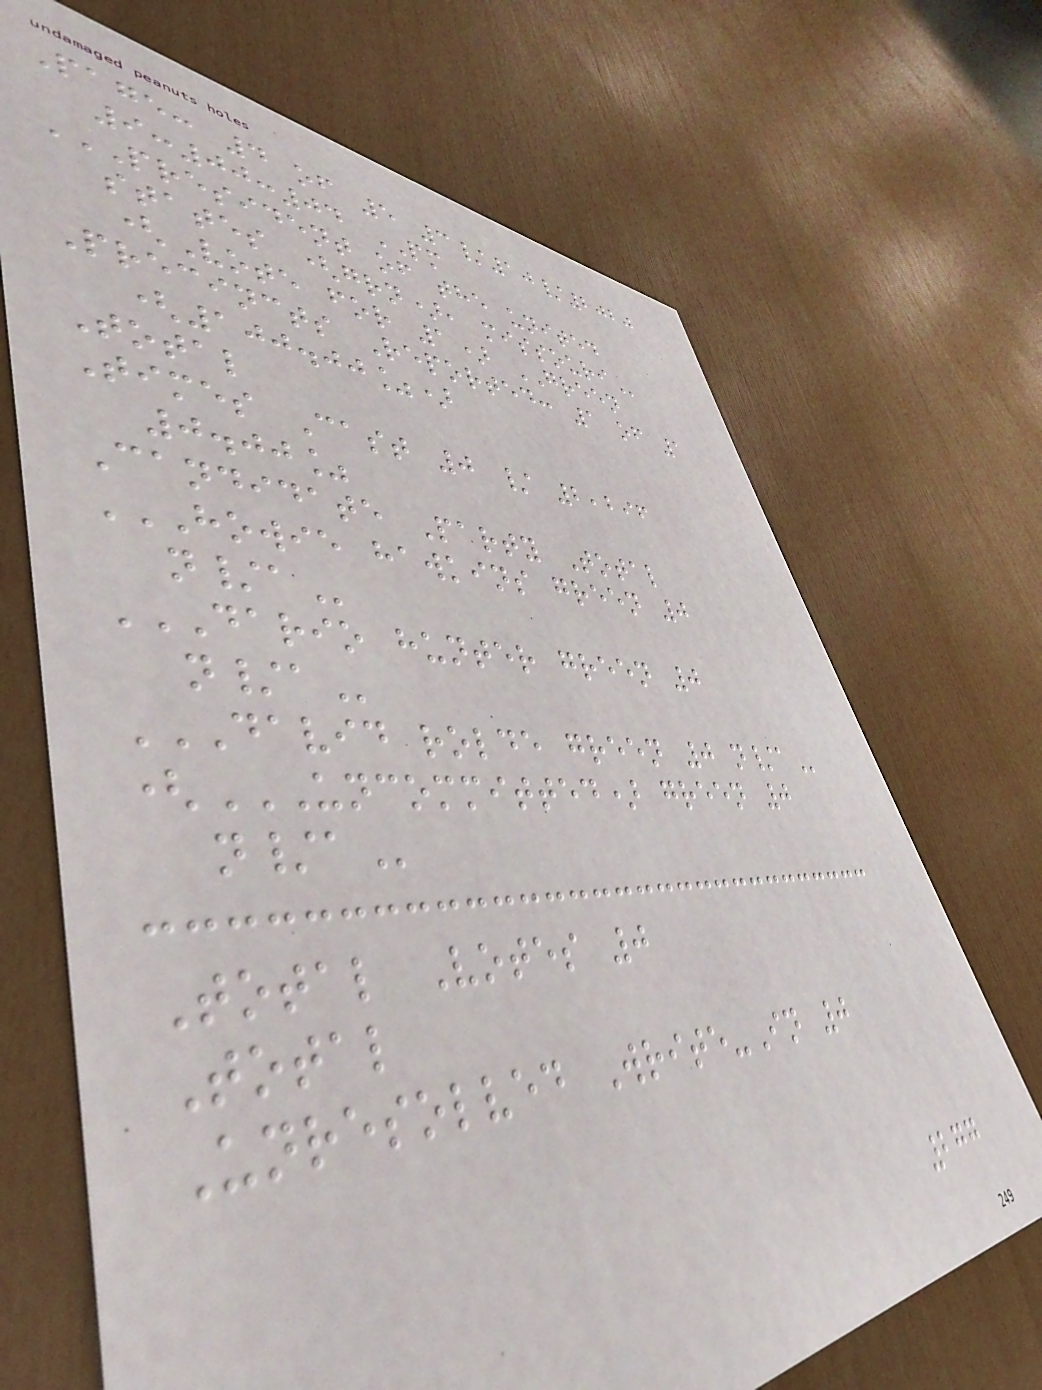Page: 4 of 5 3/10/2020
9:00:04 PM
PRESIDENT OF THE UNITED
STATES (GRN), MISSOURI
(Vote for 1) GREEN
Precincts Reported: 1 of 1
(100.00%)
Total
Times Cast 0 / 2,296
0.00%
Candidate Party Total
HOWIE HAWKINS GREEN 0
N/A
DARIO HUNTER GREEN 0
N/A
DAVID ROLDE GREEN 0 N/A
(UNCOMMITTED) GREEN 0
N/A
Total Votes 0
Total
Unresolved Write-In 0
277
